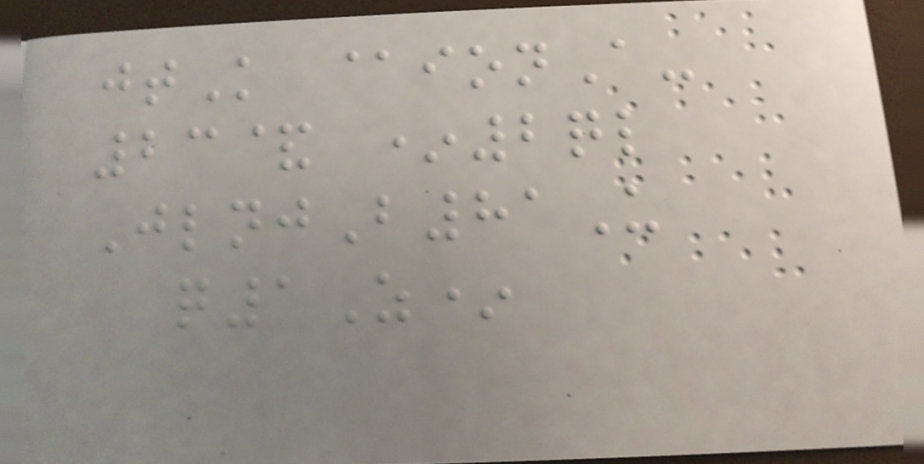jtK @ionA-
23& *2ql
JlnjB81U
q1Z*
